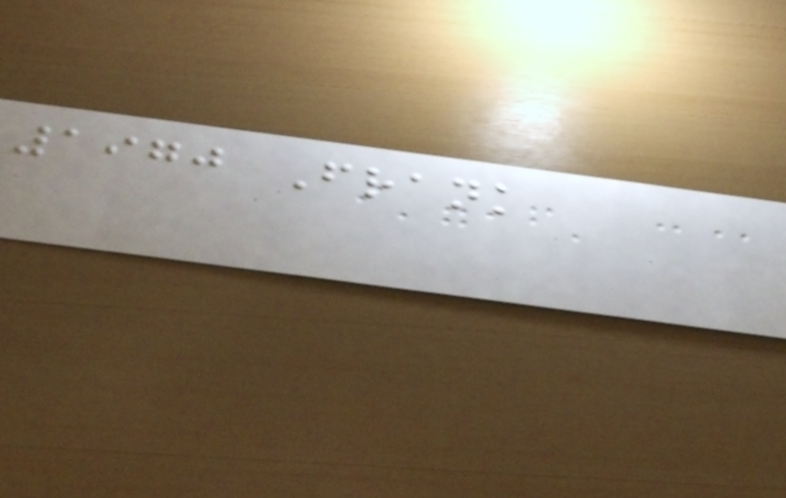1970 Frank
